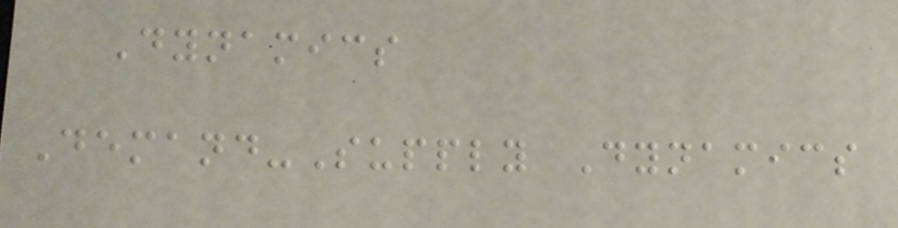Dynamics
Demand-Supply Dynamics
